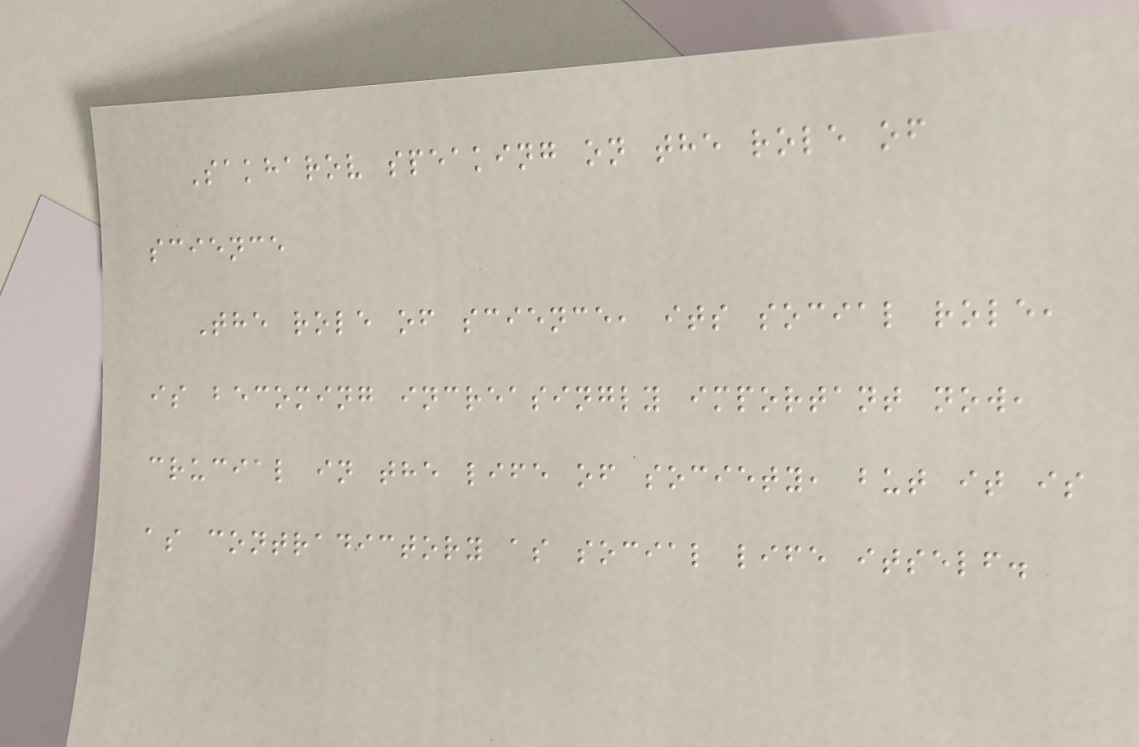Sakharov speaking on the role of
science
The role of science, its social role,
is becoming increasingly important now,
crucial in the life of society, but it is
as contradictory as social life itself.
